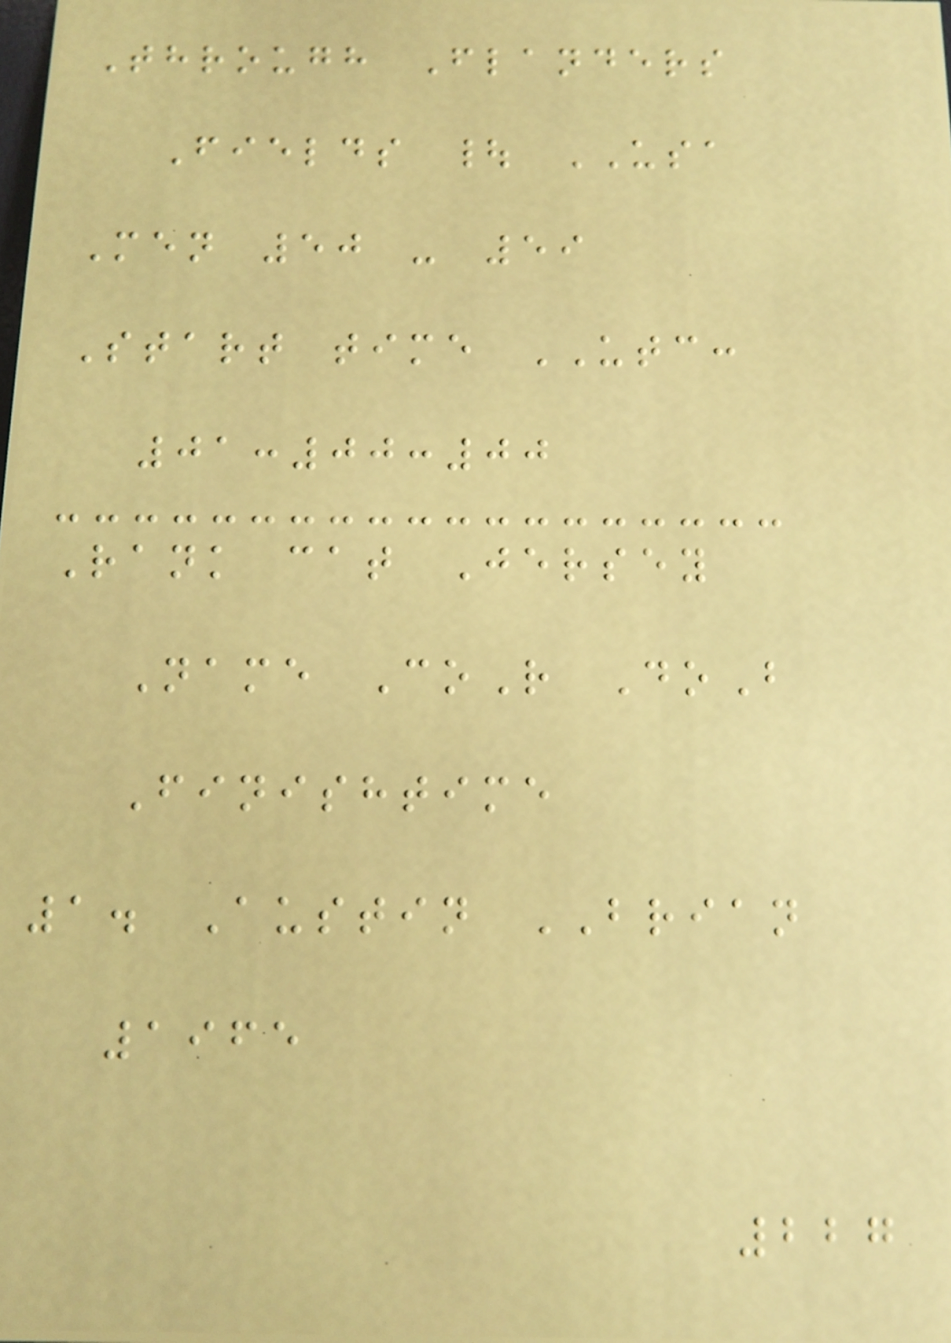Through Flanders
Fields | USA
Men 50 - 59
Start time UTC:
01:00:00
Rank cat Jersey
Name CoR DoB
Finishtime
1. Austin BRIAN
1965
227
